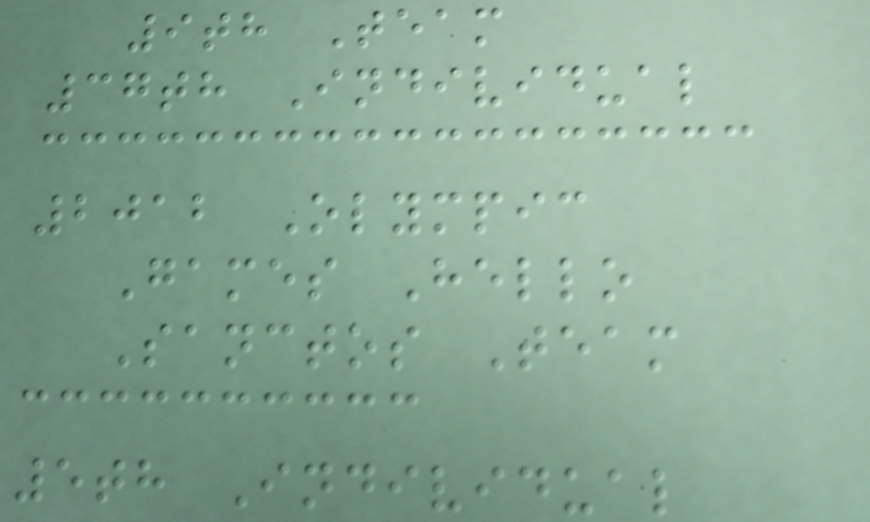9th Team
37th Individual
2012 Olympic
Games Hello
Sanctos Team
5th Individual
